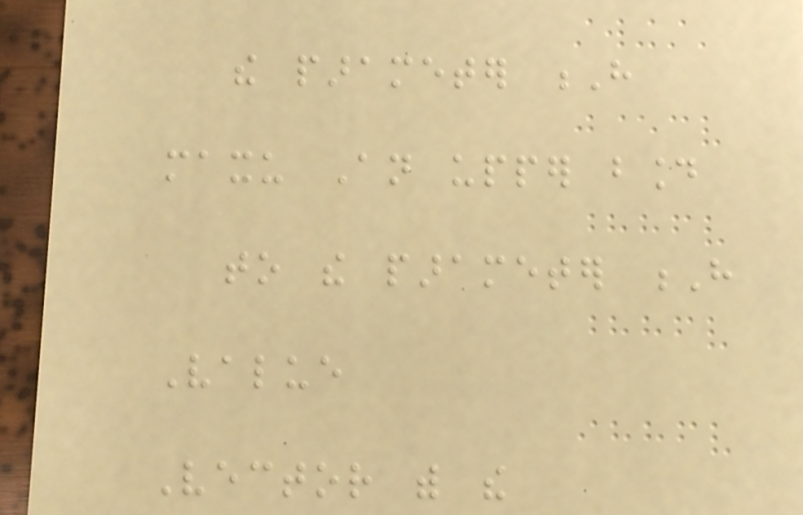the parameter H
maxu An upper bound
to the parameter H
Value
Vector with the
